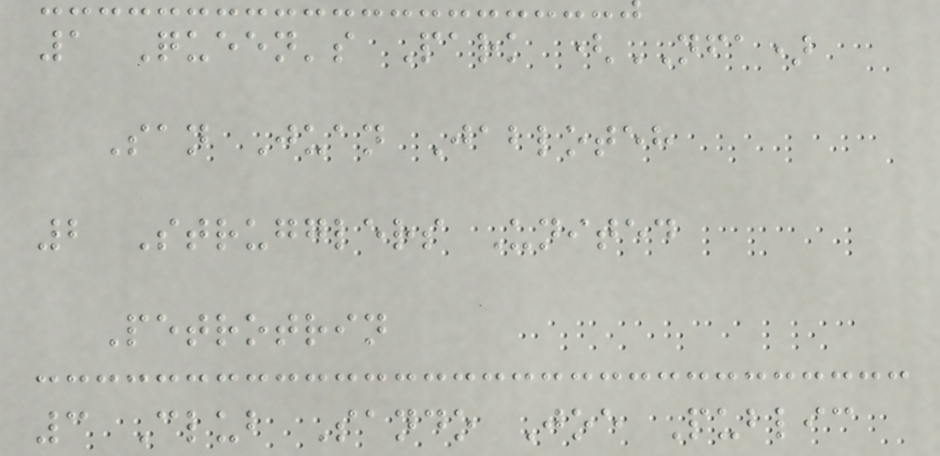1 Queen's Park (NFA)
San Juan Jabloteh
2 Strugglers United
Petrotrin
3 Club Sando Joe Public
